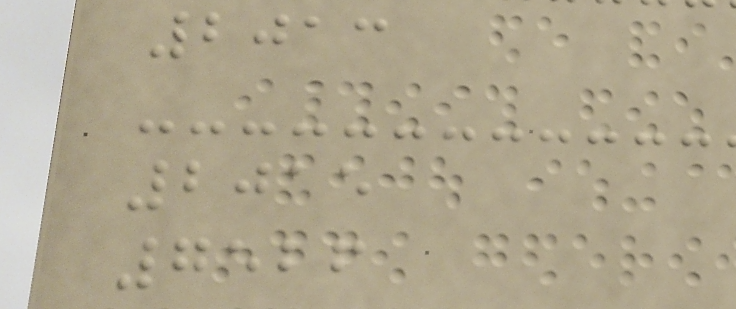2013
2015
7526
